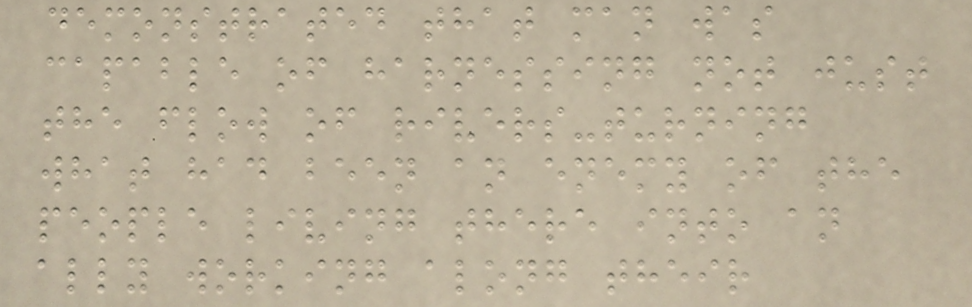demonstrated that man was
capable of harnessing not just
the flow of rivers-turning
what had been an enemy of the
people living there into an
ally working along their
